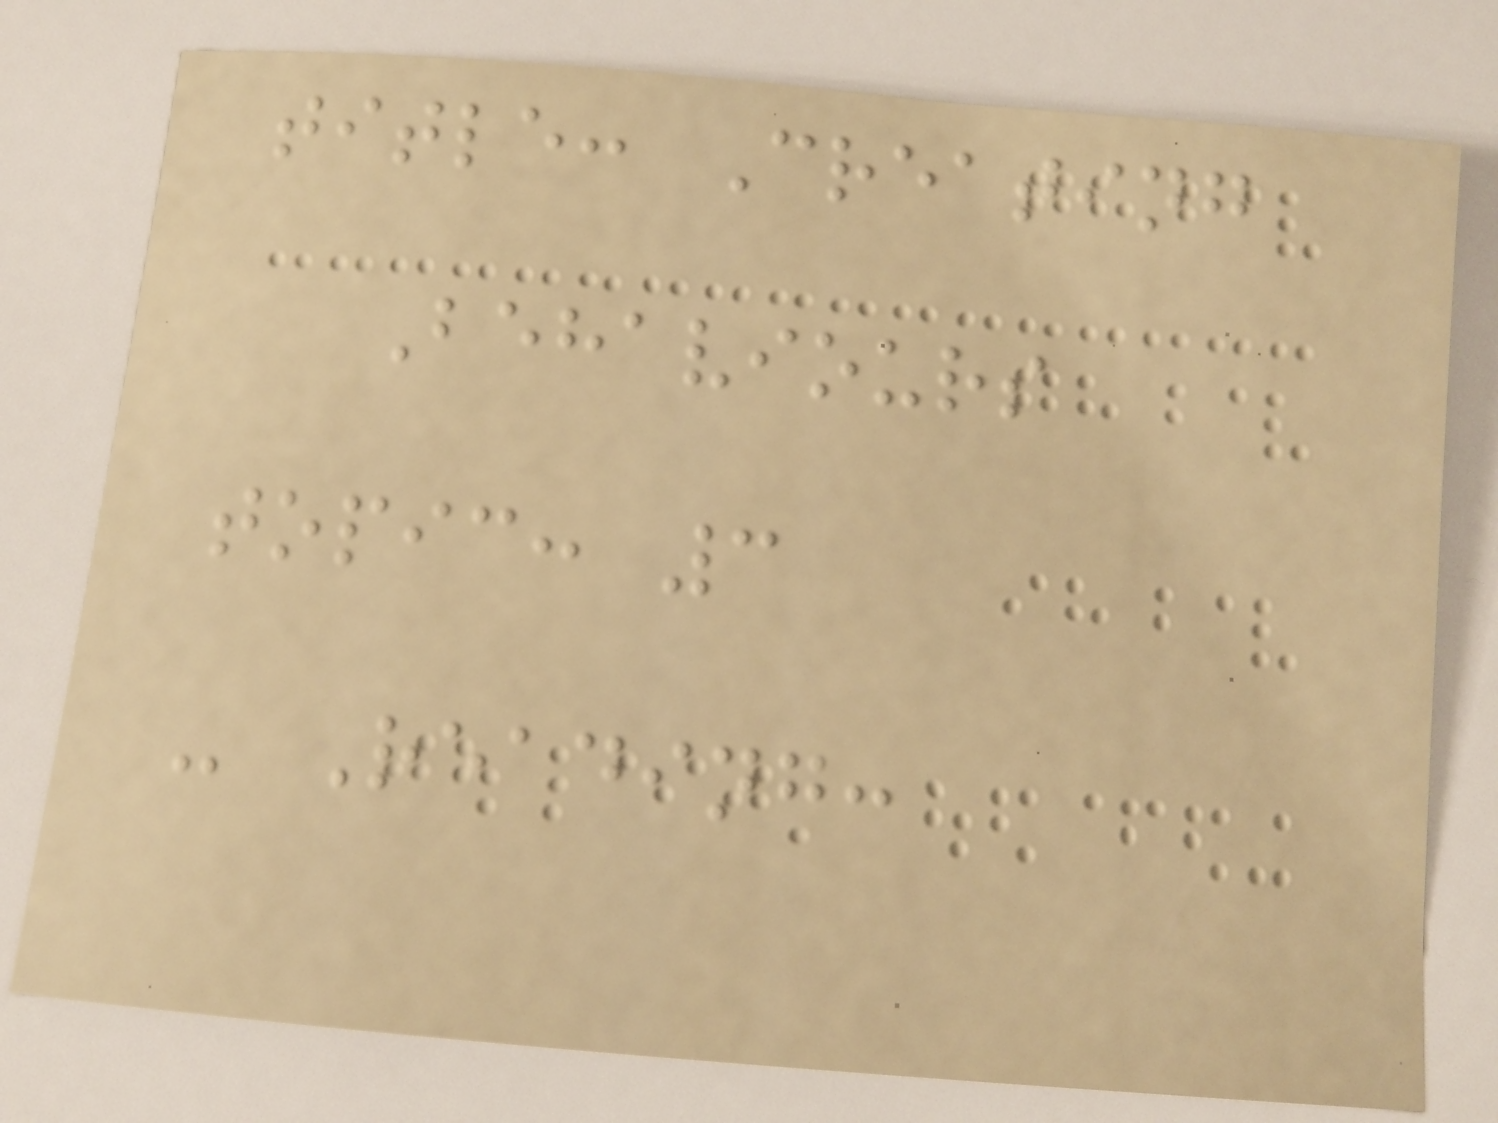title: Creating
Behaviours
topic: 3
- Reading:
